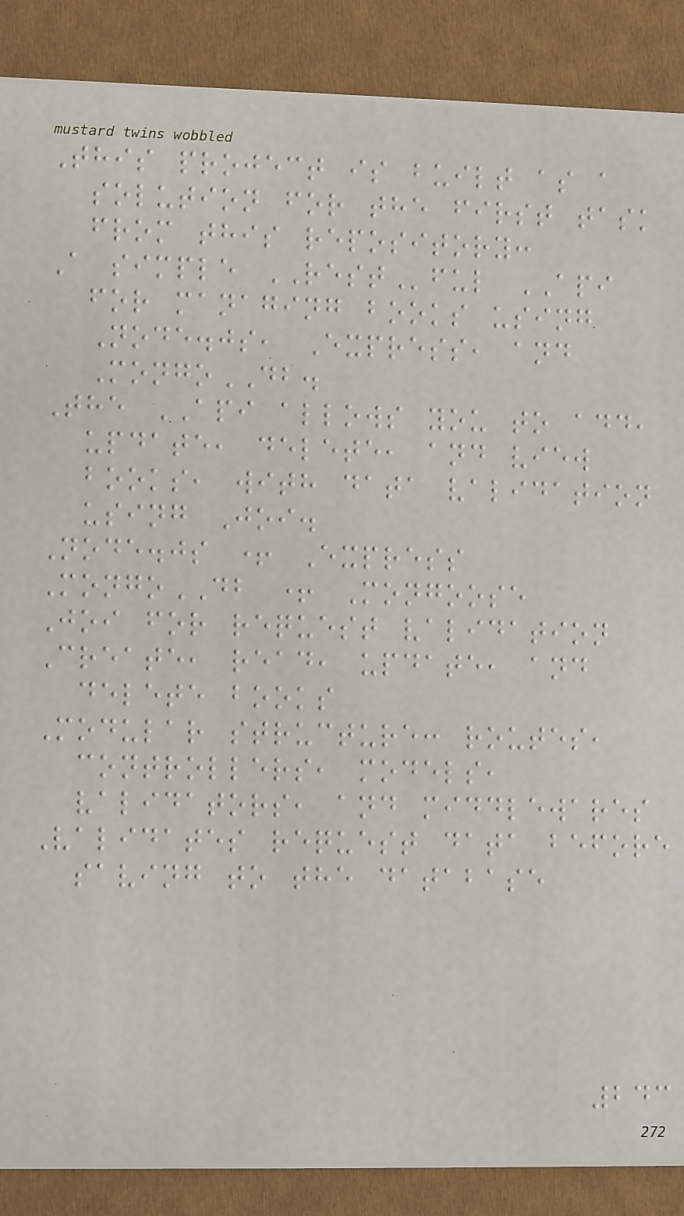This project is built as a
solution for the first task
from this repository:
A simple RESTful API
for managing books using
Node.js, Express, and
MongoDB.
The API allows you to add,
update, delete, and view
books, with data validation
using Joi.
Node.js + Express
MongoDB + Mongoose
Joi for request validation
Create, read, update, and
delete books
Modular structure: routes,
controllers, models,
validators, and middlewares
Validates request data before
saving to the database
243
